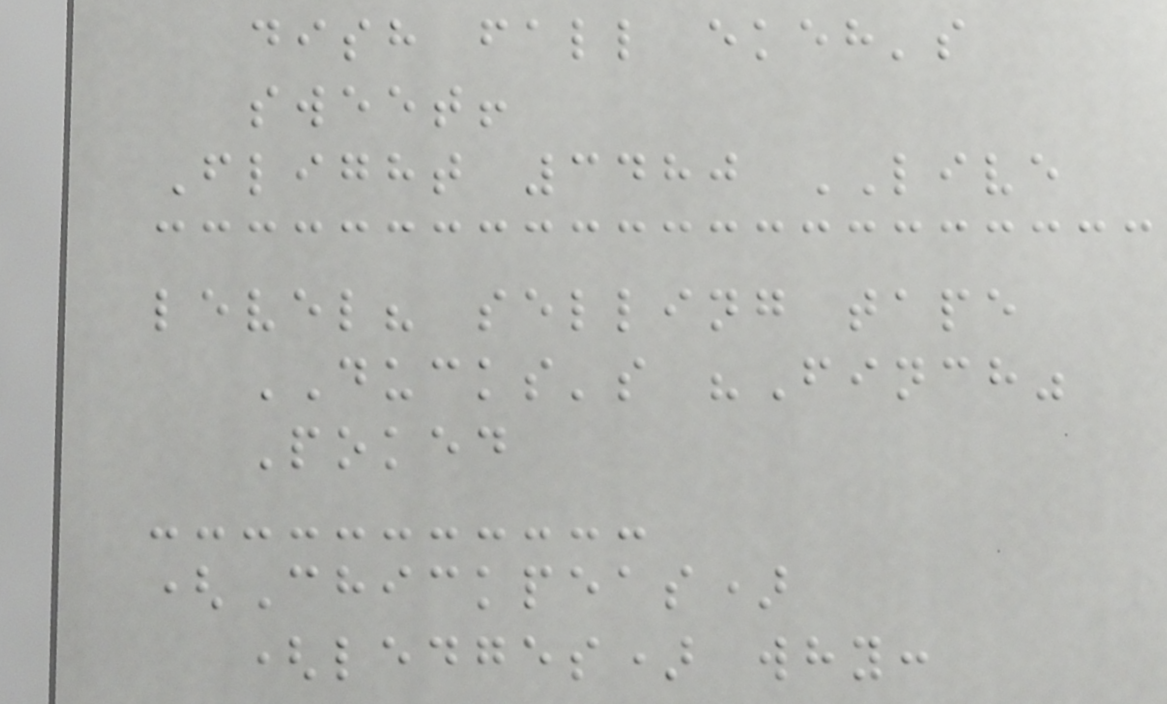dish fall ekeh's
sweet!
Flight 3480 LIVE
level? selling tape
DUCKS's "Finch"
Poked
(Chickpeas)
(ledges) why:
